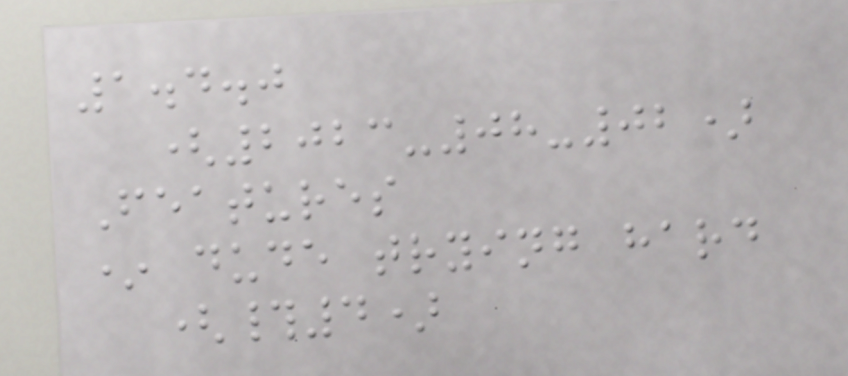1.4.0
(2023-08-02)
Features
* dude trying hard
(#4)
